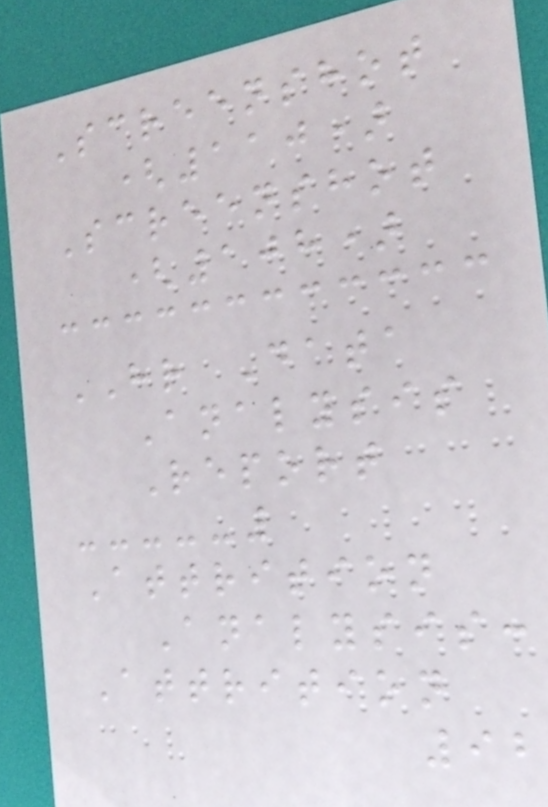Screenshot
(110)
Screenshot
(108)
HR Data
Analysis
Report
Attrition
Analysis:
Attrition
92
